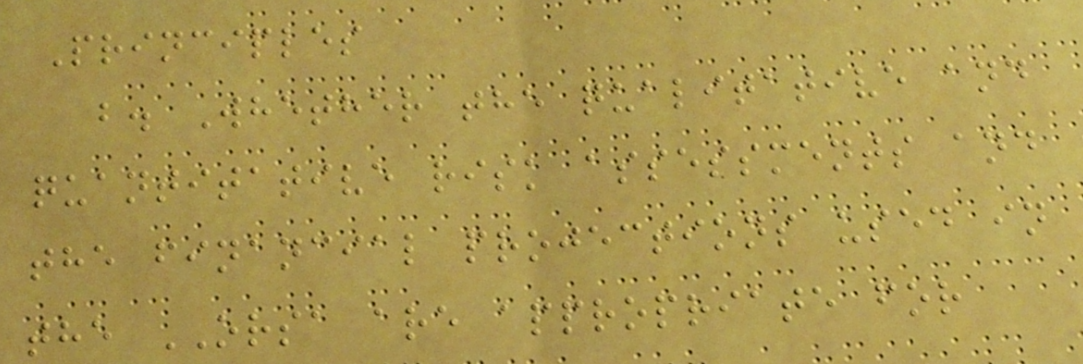Principles
b. Whether the qualitative and
quantitative risk assessments and
the financial projections used in
the ORSA are appropriate for
